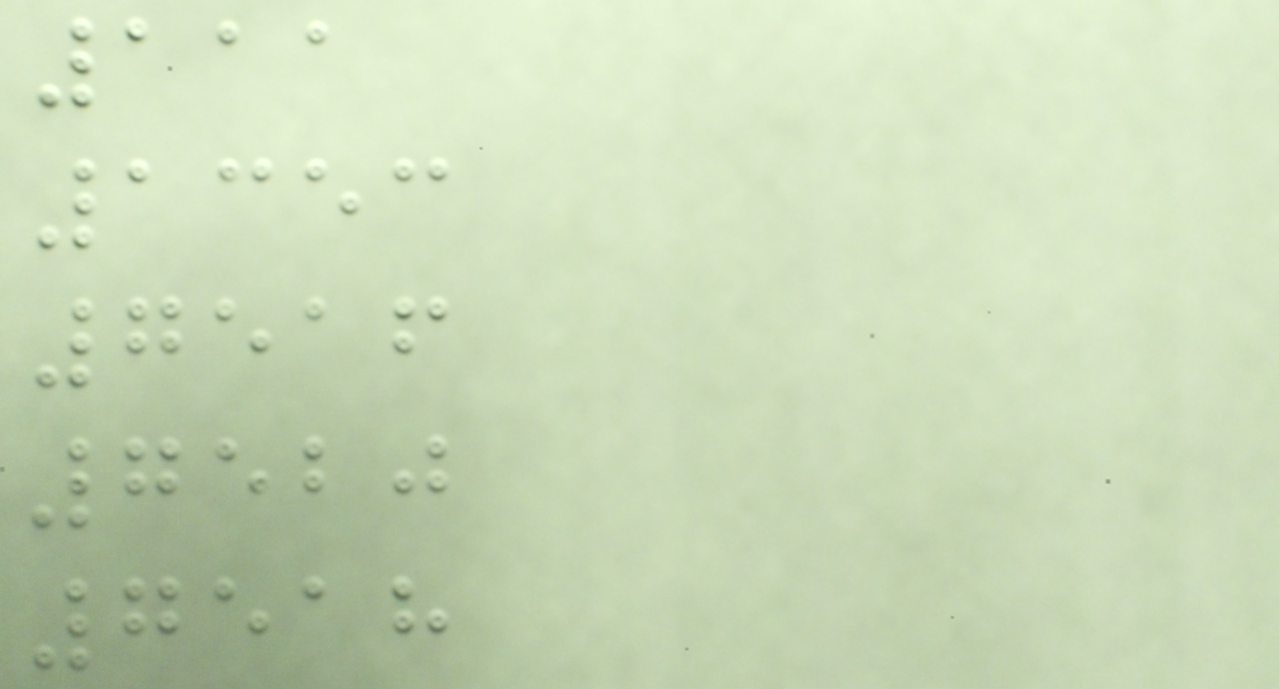111
1353
7516
7520
7518
